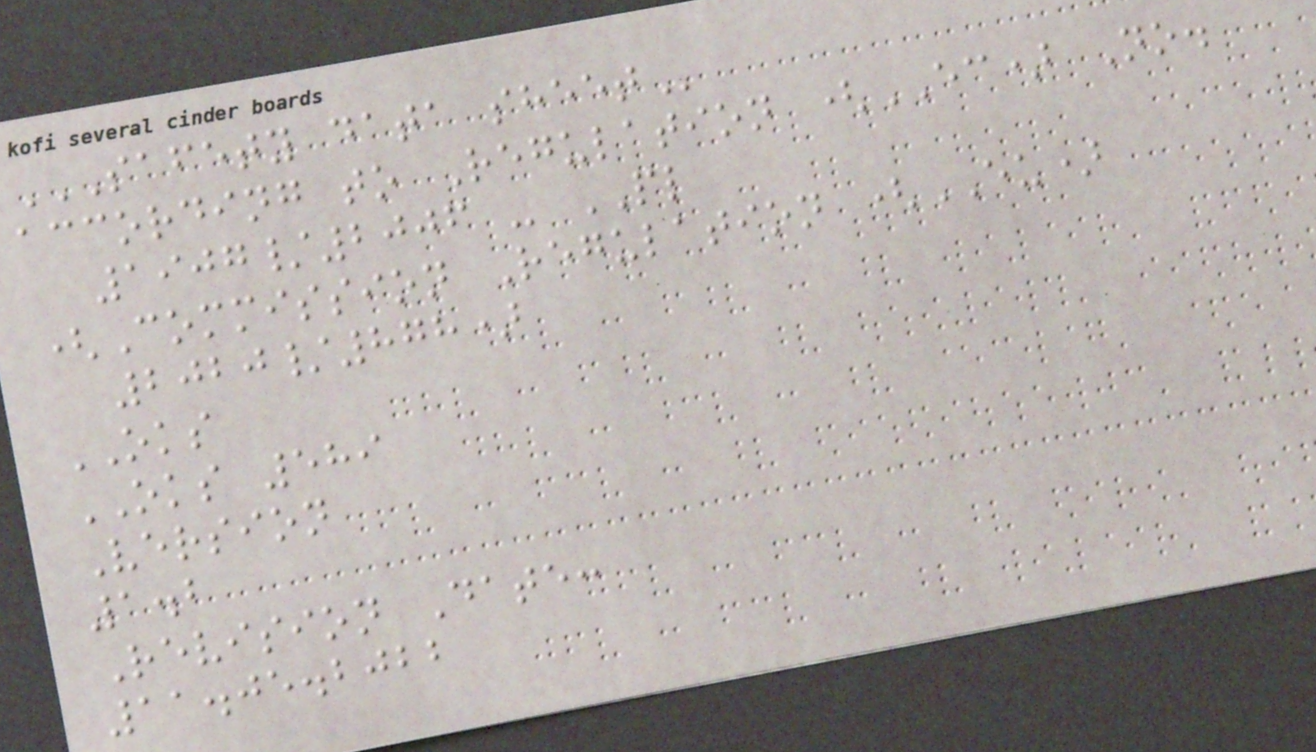SAFETY DATA SHEET
according to Regulation (EC) No.
1907/2006 - PL
(Commission Regulation (EU)
2020/878)
OKS
OKS 589
Version
1.2
Revision Date:
11.05.2022
